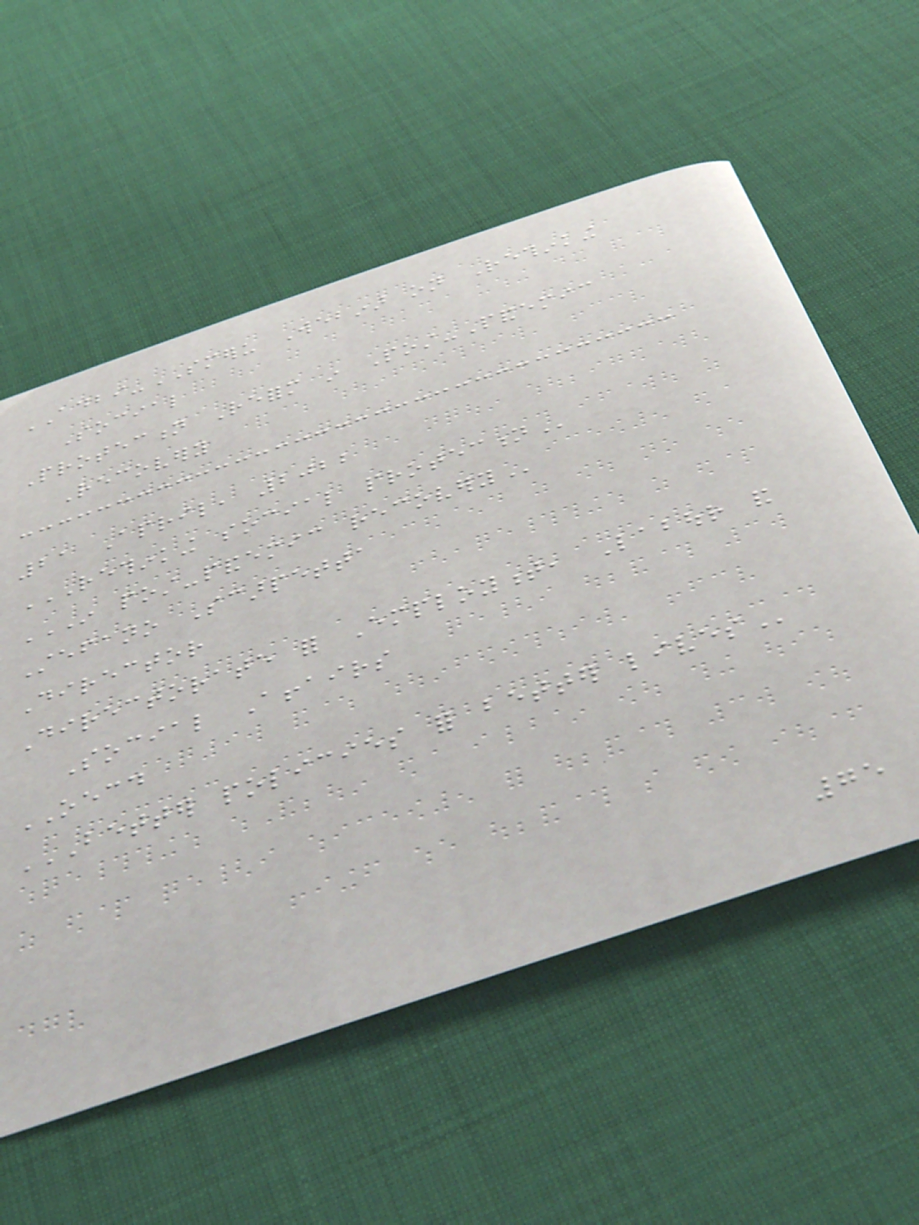ADBI-SMERU Webinar on Rethinking
Social
Protection Reform in Post-Pandemic
Recovery
21 April, 2022
RETHINKING SOCIAL PROTECTION
IN POST-PANDEMIC RECOVERY
Stefano Scarpetta
Director
Directorate for Employment, Labour and
Social Affairs
OECD
BETTER POLICIES FOR BETTER LIVES
75
